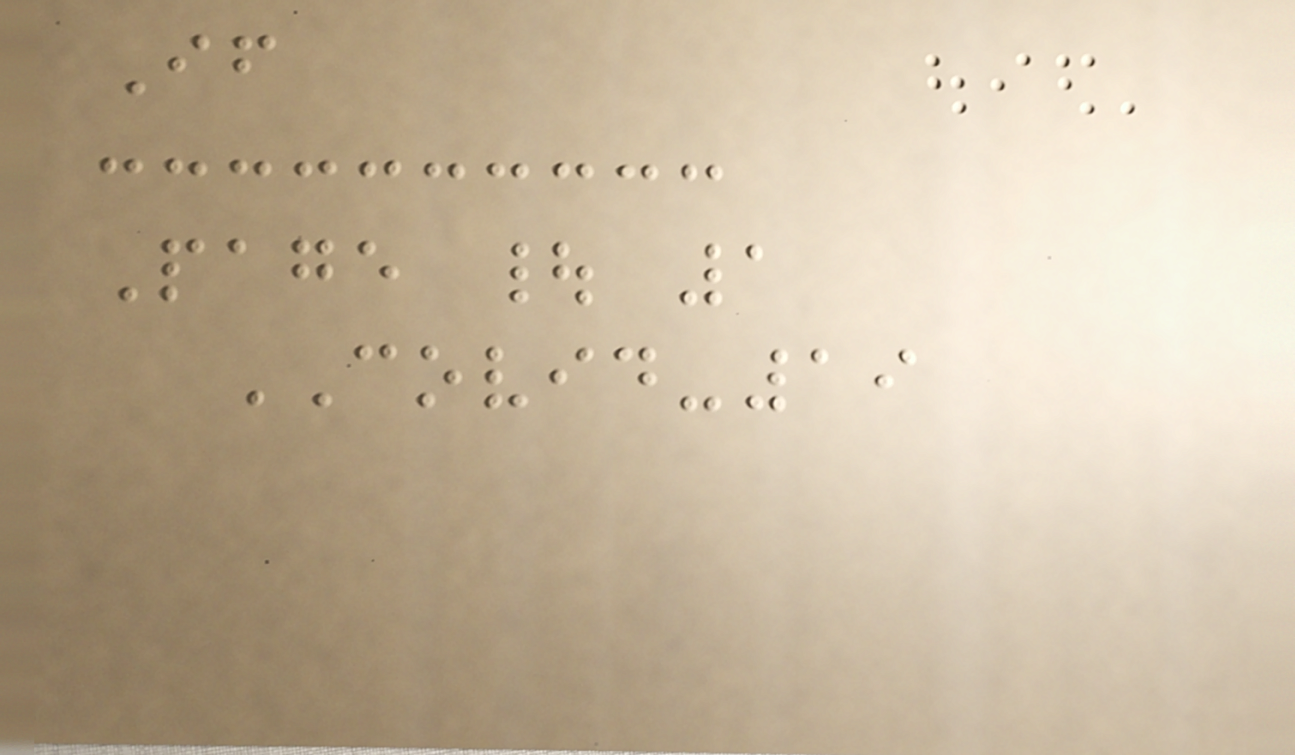If
Page | 1
COVID-19
